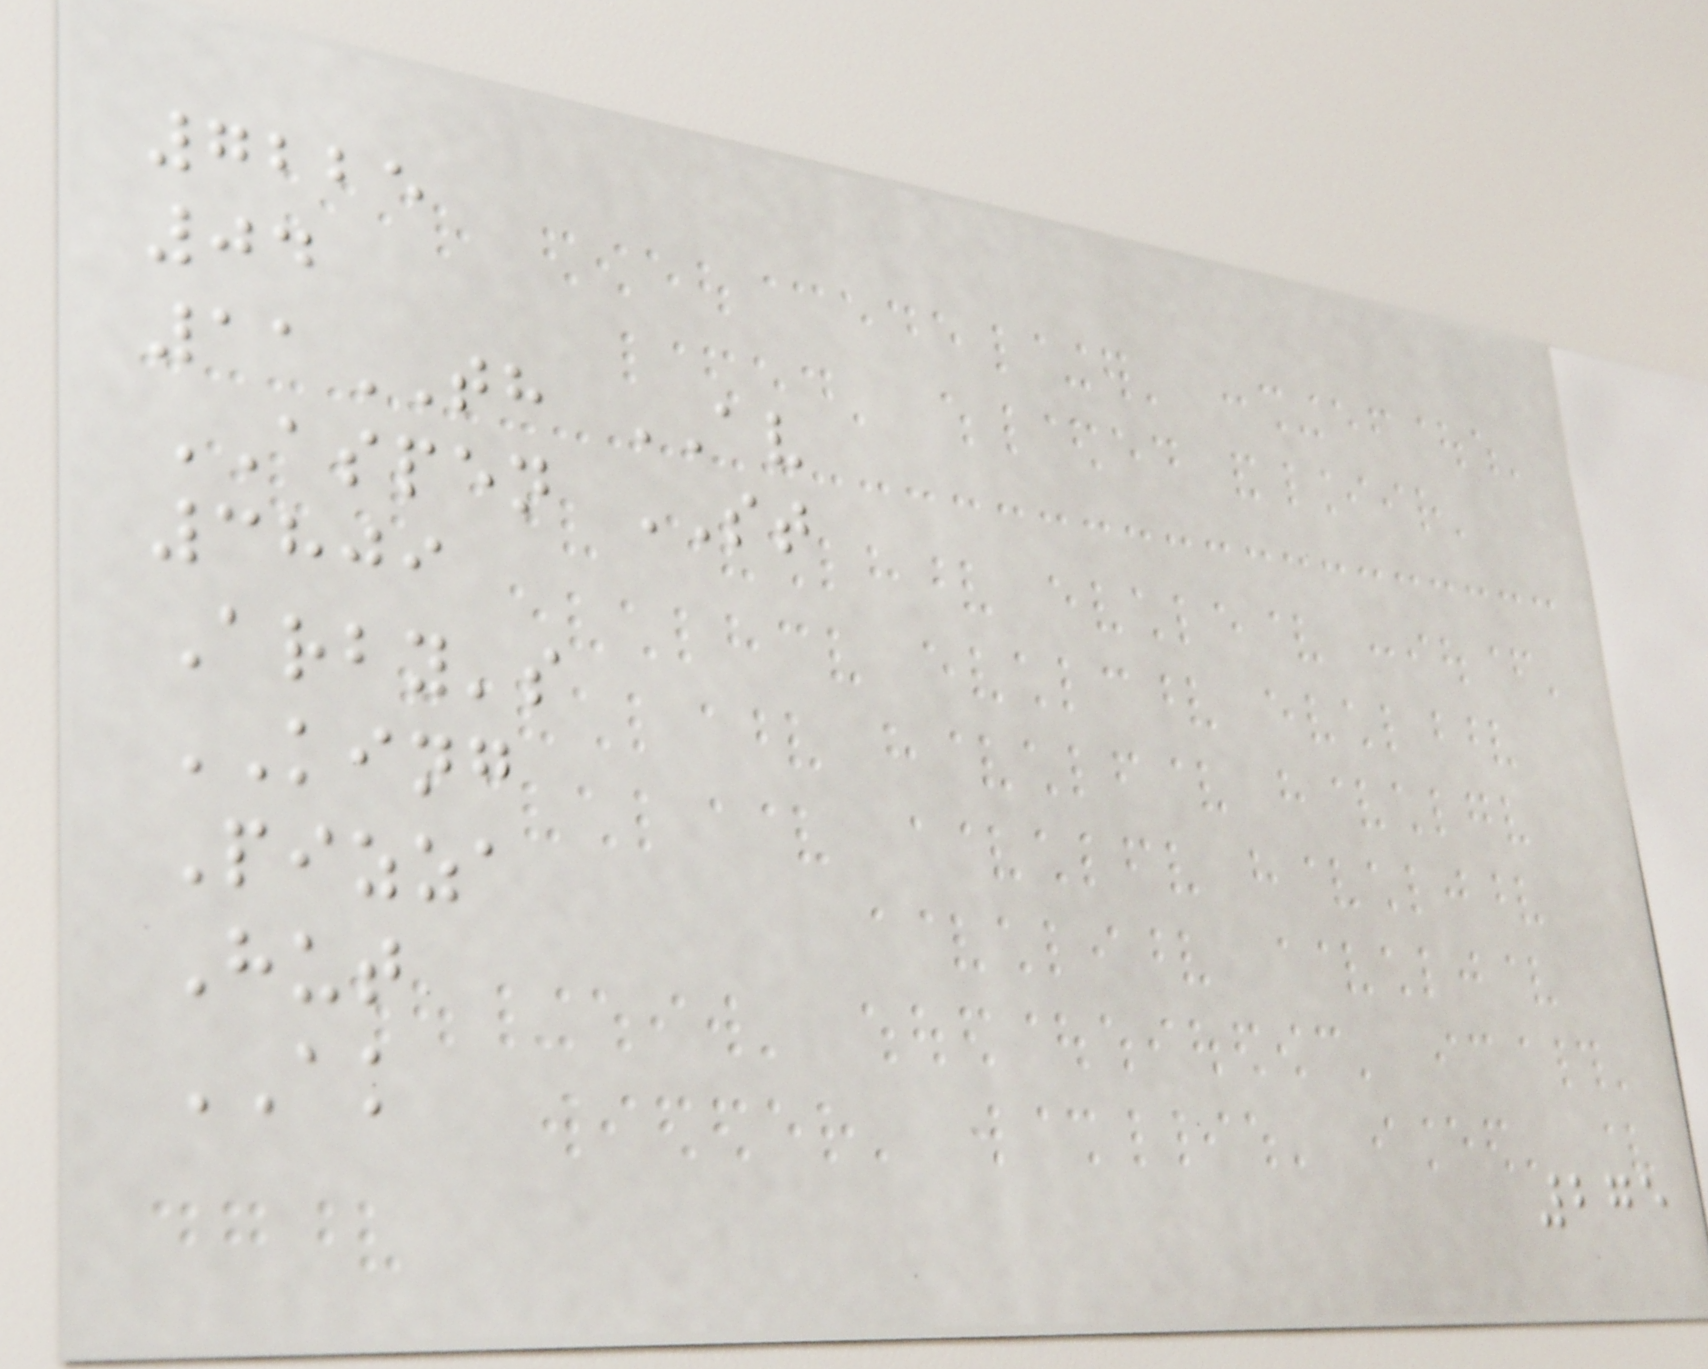7225
04
11TH AV
ASPEN ST
3809
Arby's
KING
Pizza
Hut
AK
275
